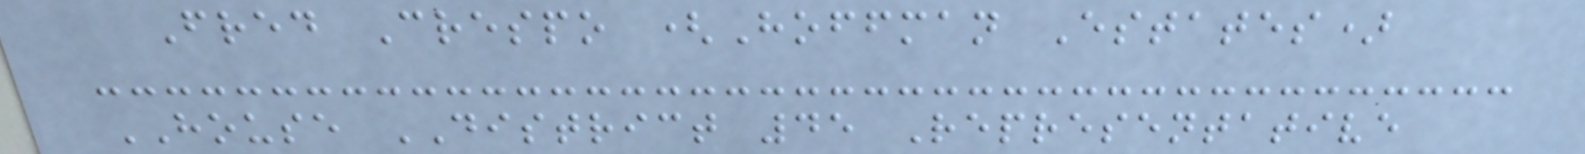Fred Crespo (Hoffman Estates)
HOUSE DISTRICT 45 Representative
